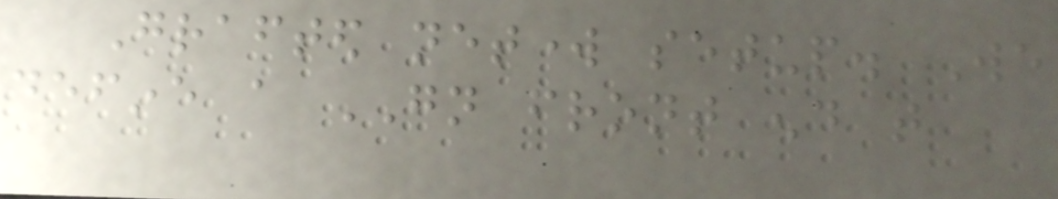Grafted network setup. We
define a GN front end that
